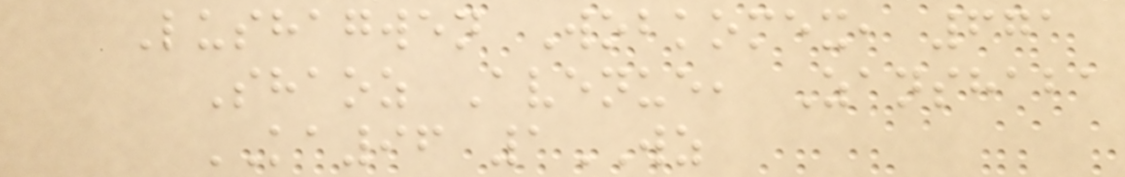Lushagwen Wobkomex, 671
Shaoz Avenue, Zanshaba
KA96 1WZ
